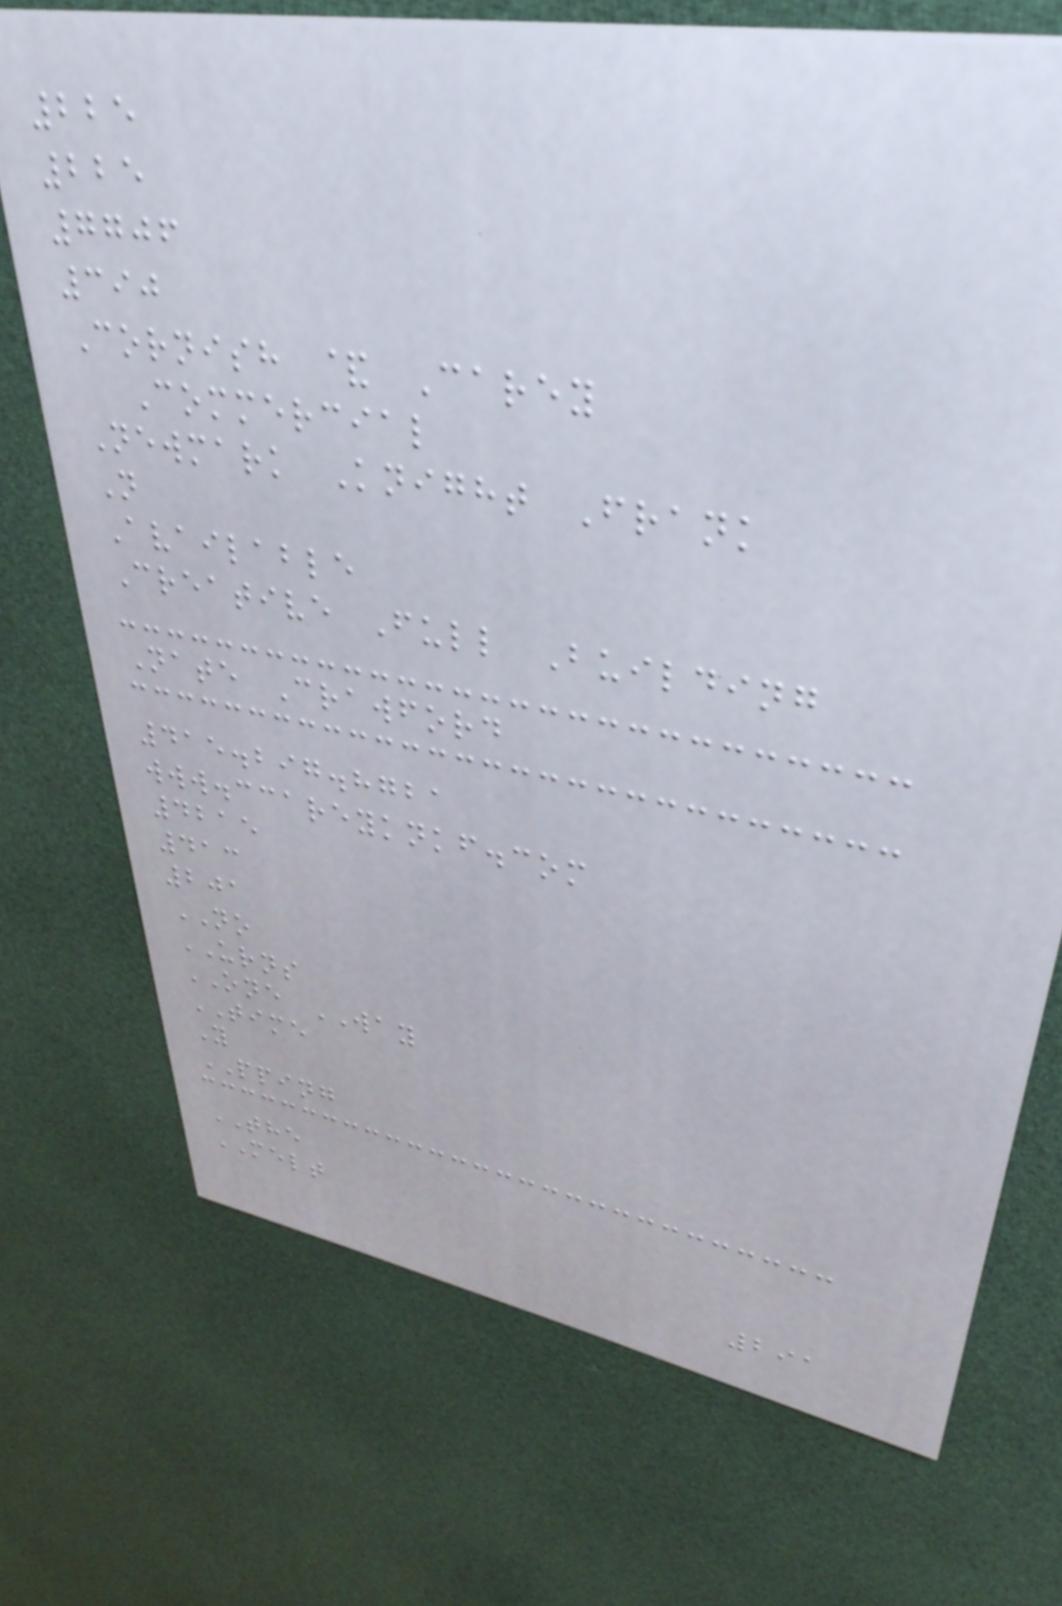225
225
7706
390
Cornish & Carey
Commercial
Newmark Knight Frank
N
Available
Creative Full Building
Nate Crawford
415.297.8721
www.ccareyknkf.com
4215
413
201
NO
URNS
ONE WAY
TIME
Y
PPING
THE
MELT
291
